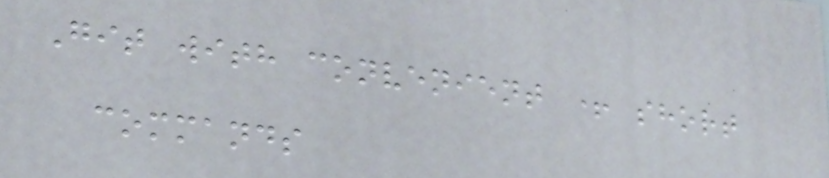Git with convenient + short
commands
